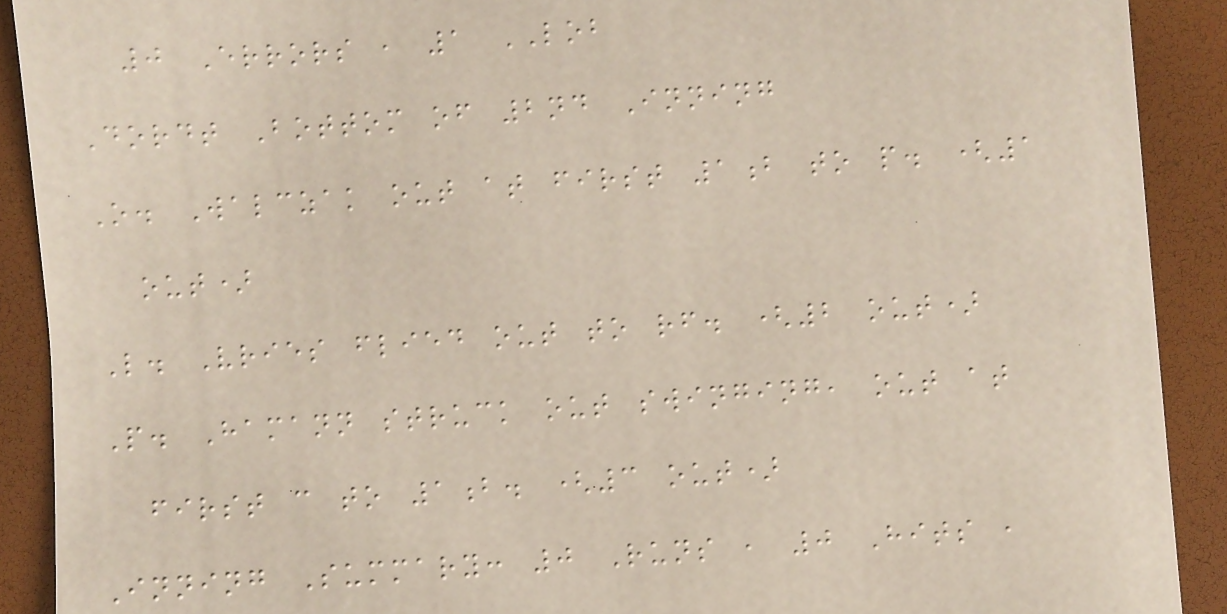0 Errors , 1 LOB
Dordt Bottom of 2nd Inning
O. Walczak out at first 1b to p. (1
out)
L. Vries flied out to rf. (2 out)
P. Hamann struck out swinging, out at
first c to 1b. (3 out)
Inning Summary: 0 Runs , 0 Hits ,
